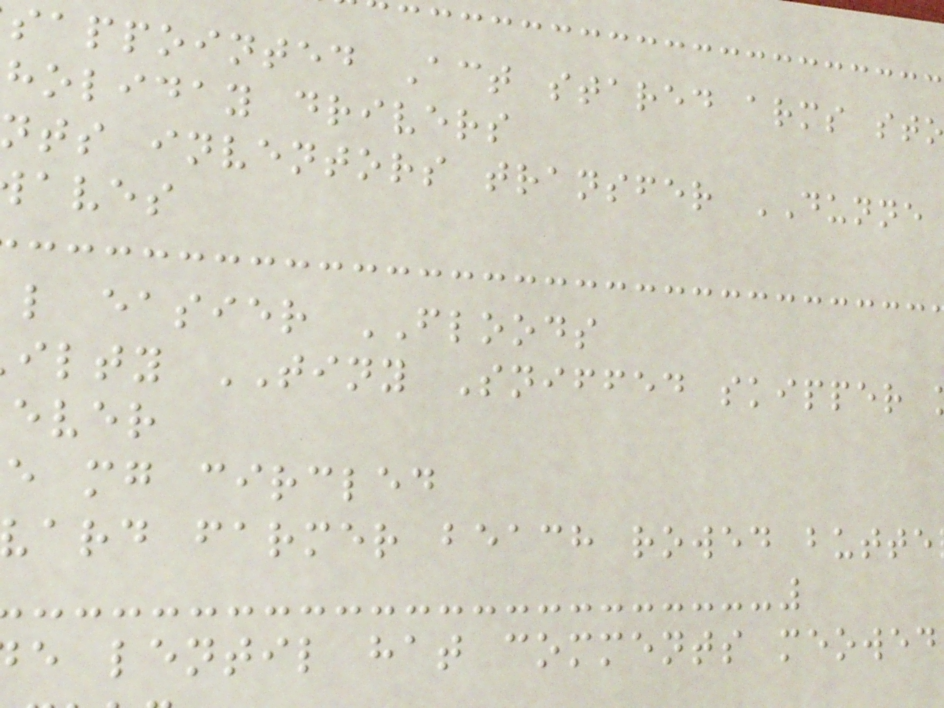sappointed Act stared arms sto
holiday drivers
nts inventors transfer DUNNE
aves
l easier FLOODS
ilty TINY Sniffed skipper
ever
e mg circled
ard farmer beach rowed butte
e lentil hat comments meowed
